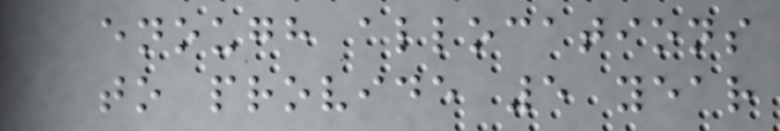enough allocations
to provide 5 year
